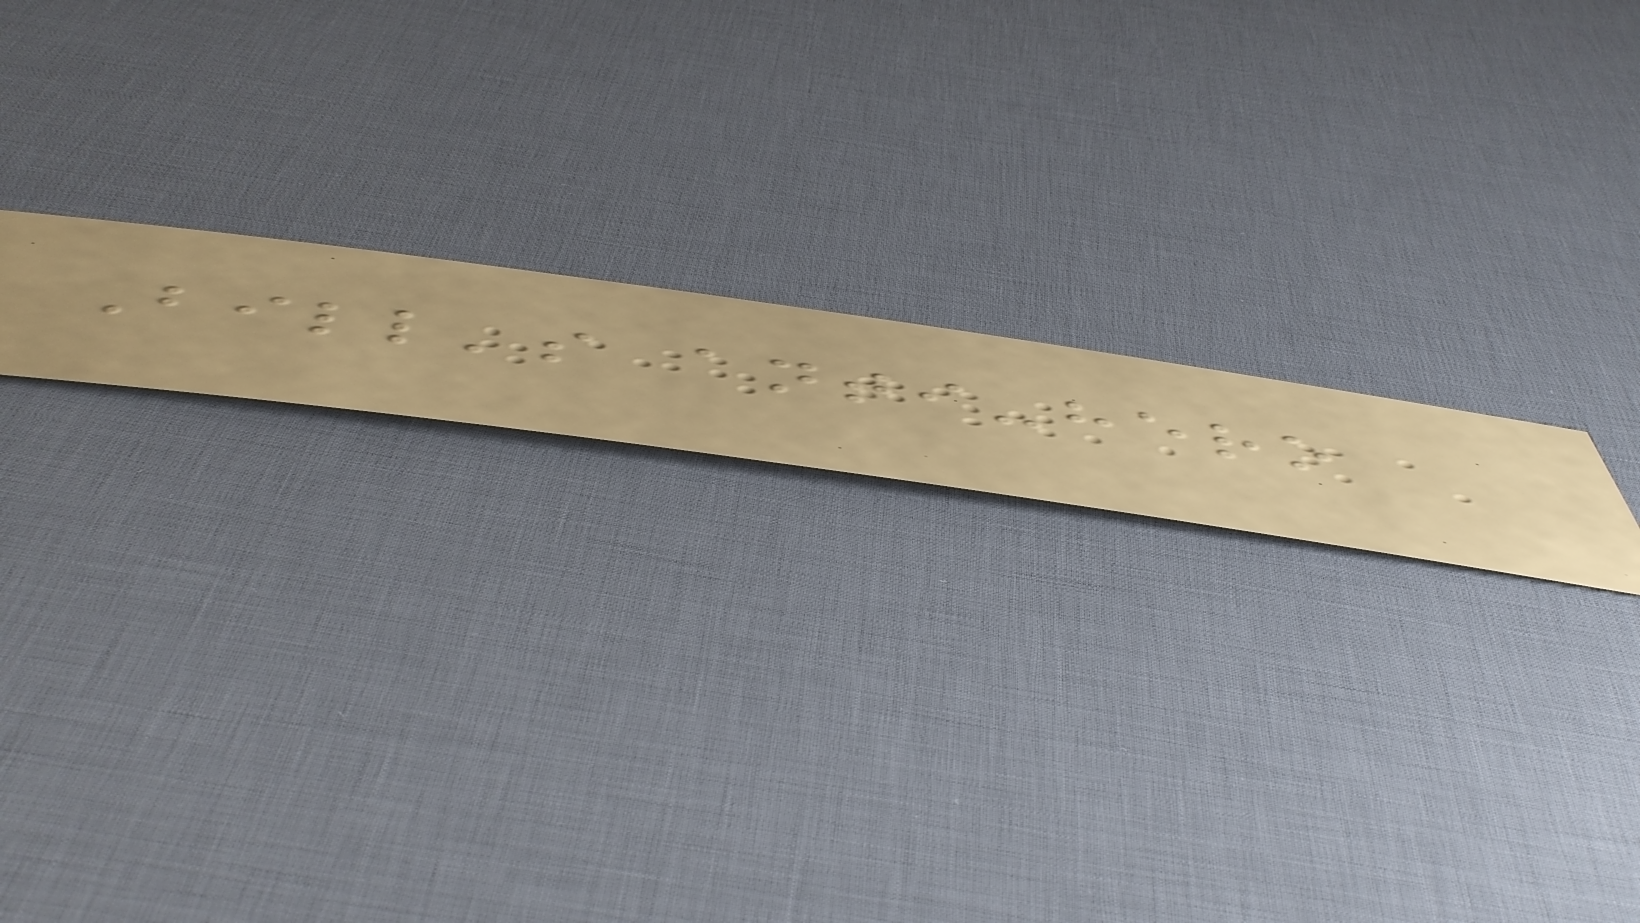Bill's anti-hero
